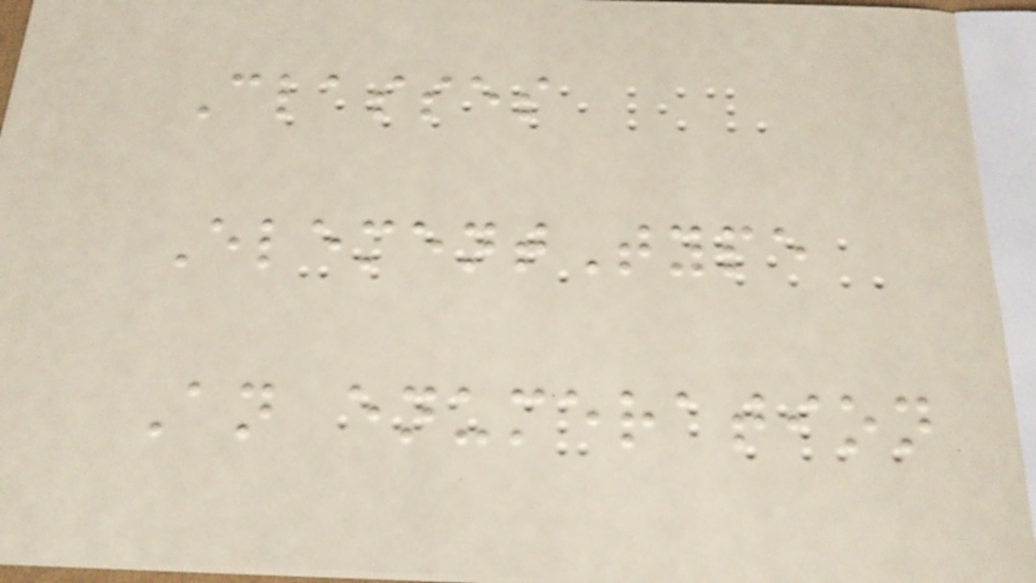Classes
ElementType
An enumeration
